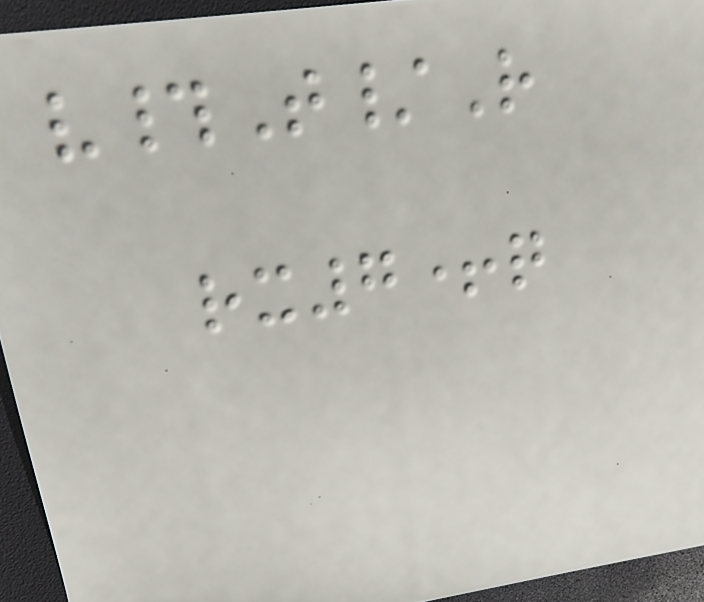v#T/R
rx7+q
